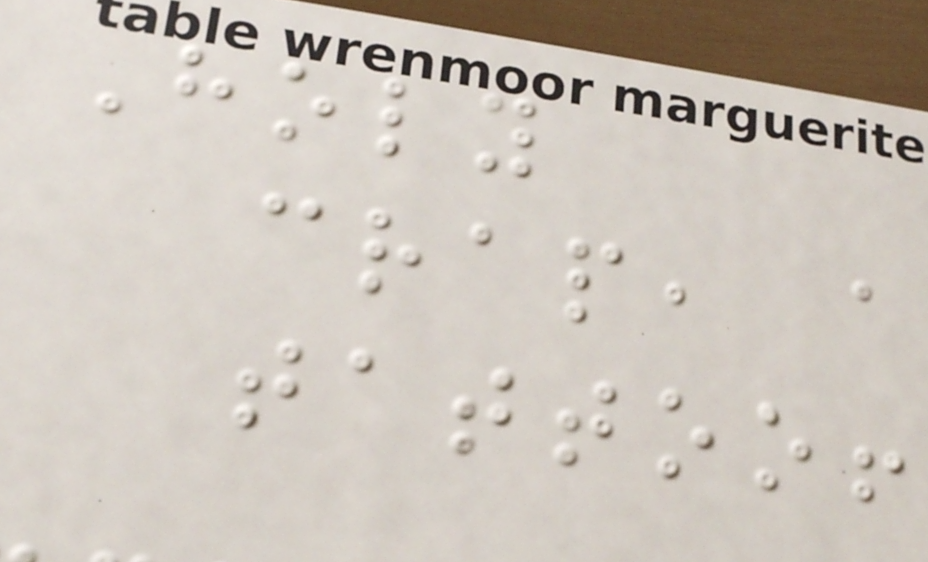Holy
crap, a
tattoo!
